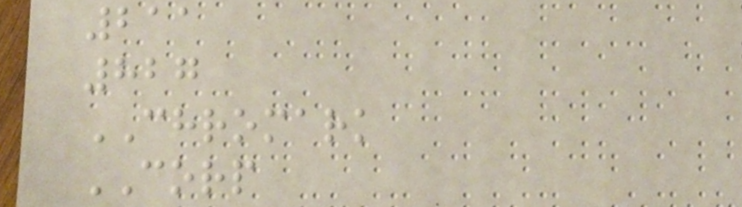211
827
CHROMARK
CORP
